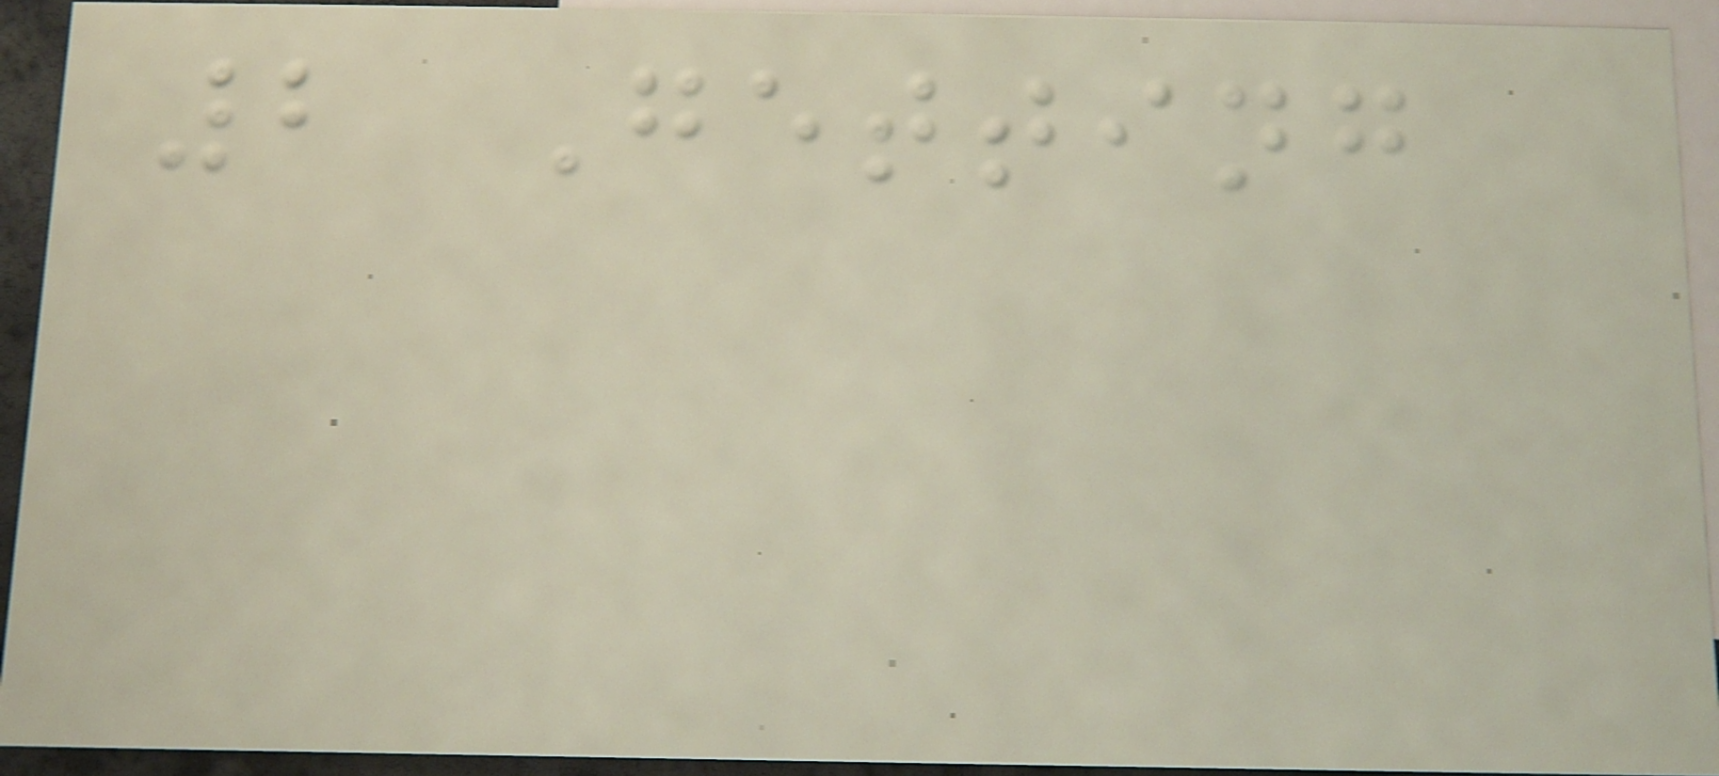2 Getting
